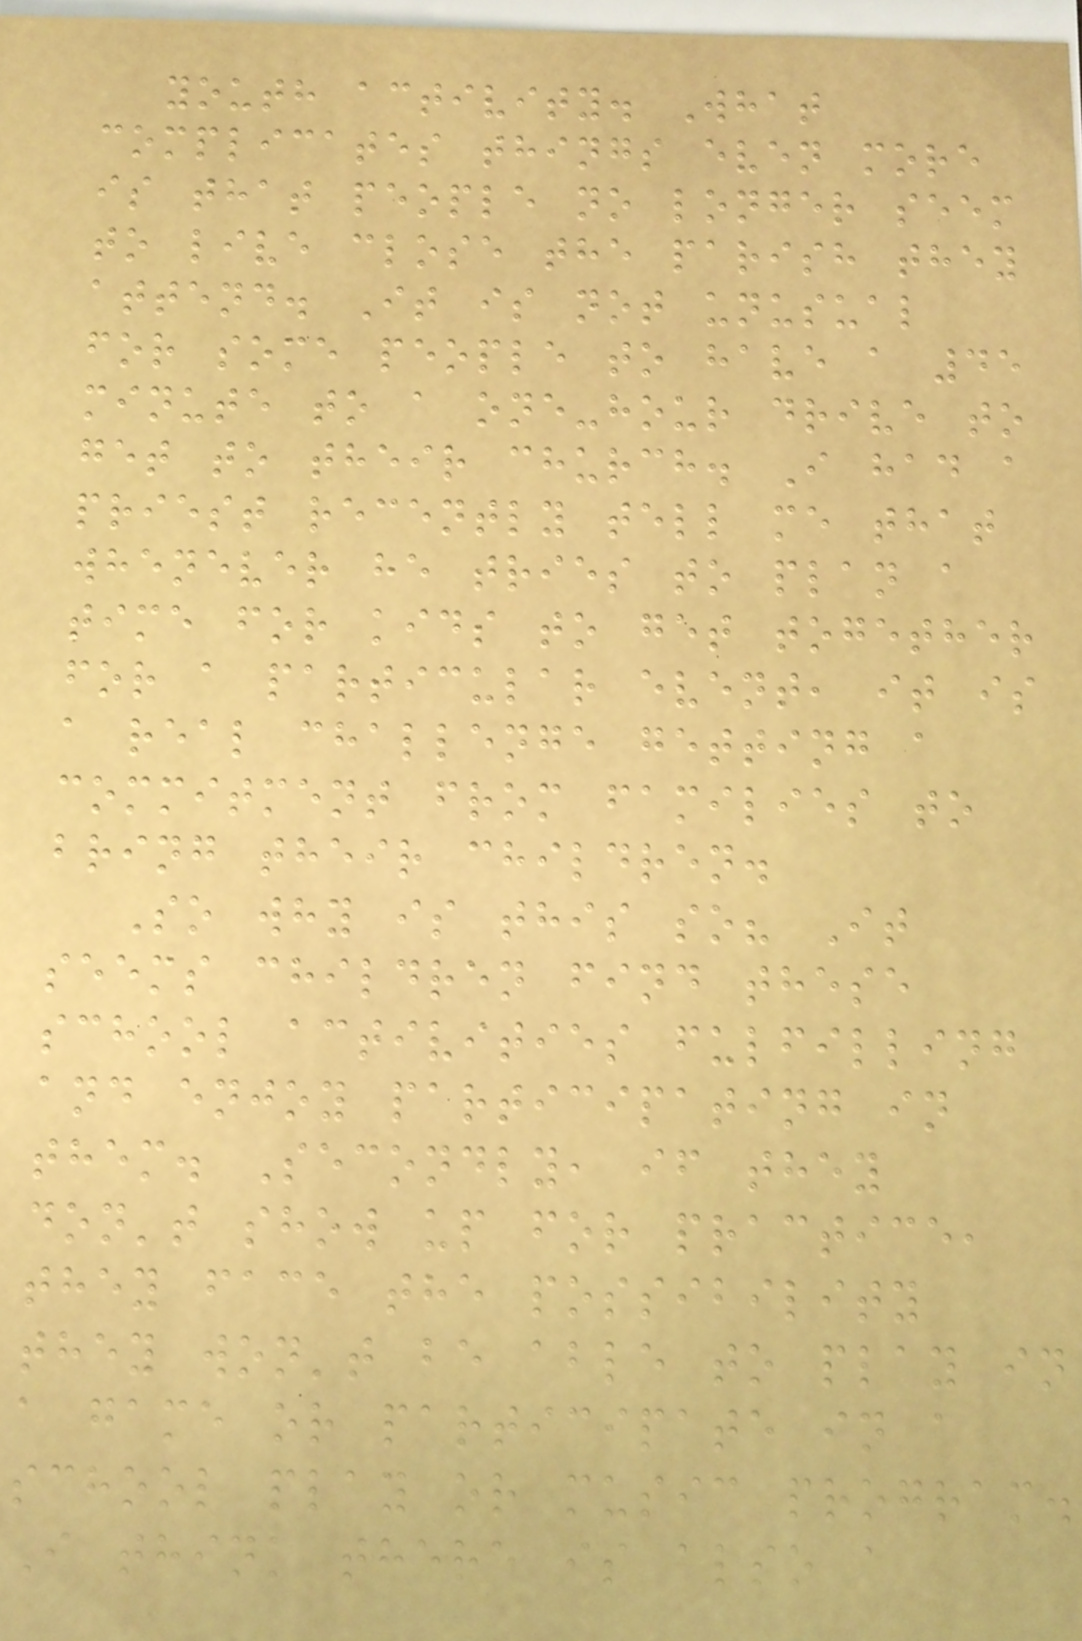youth activity. What
complicates things even more
is that people no longer seem
to live close the parish they
attend. It is not unusual
for some people to have a 45
minute to a one-hour drive to
get to their church. I had a
priest recently tell me that
whenever he tries to plan a
time for kids to get together
for a particular event, it is
a real challenge getting a
commitment from families to
bring their children.
So why is this so? It
seems children find these
school activities fulfilling
and enjoy participating in
them. Secondly, if they
don't show up for practice,
they face the possibility
they won't be able to play in
a game or participate in a
school play or music program.
I think there is also a
